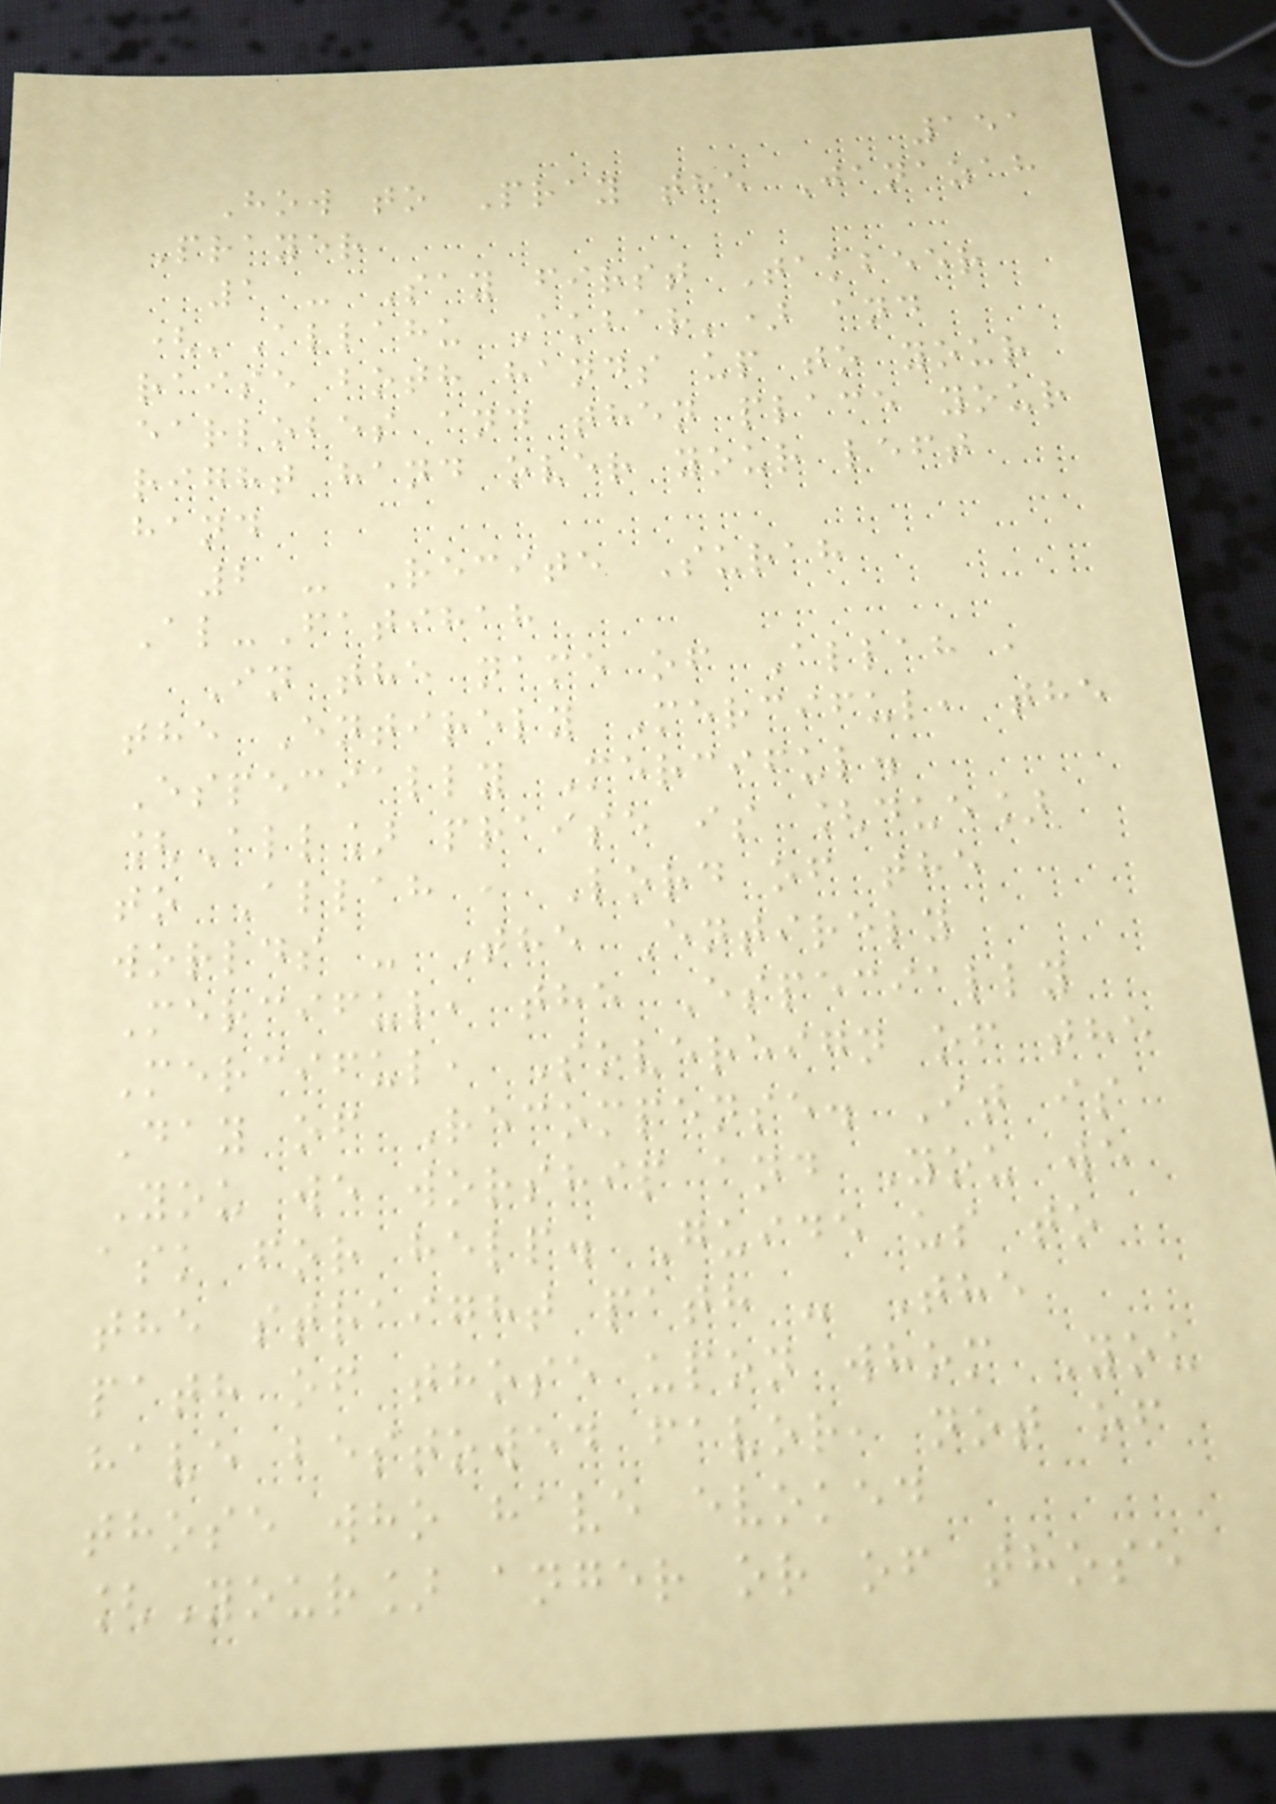151
How to Pray the Janazah
Prayer
1 - Say first Takbeer
('Allahu Akbar') and
raise both hands up to your
earlobes and then place your
right hand over your left
hand
2 - Recite Surah
Al-Fatihah
In the name of Allah ,
the Entirely Merciful, the
Especially Merciful.
[All] praise is [due]
to Allah , Lord of the
worlds - The Entirely
Merciful, the Especially
Merciful, Sovereign of the
Day of Recompense. It is
You we worship and You we
ask for help. Guide us to
the straight path - The
path of those upon whom You
have bestowed favor, not of
those who have evoked
[Your] anger or of those
